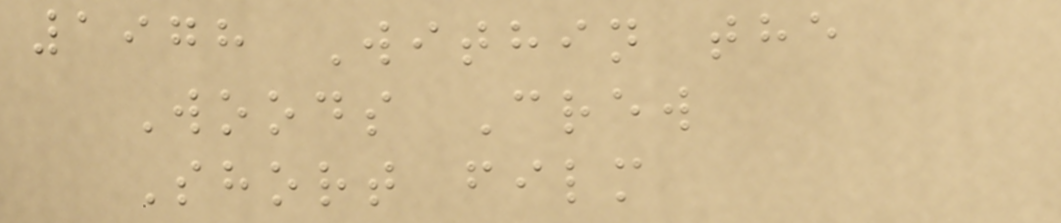1978 Within the
Woods Crew
Short film
